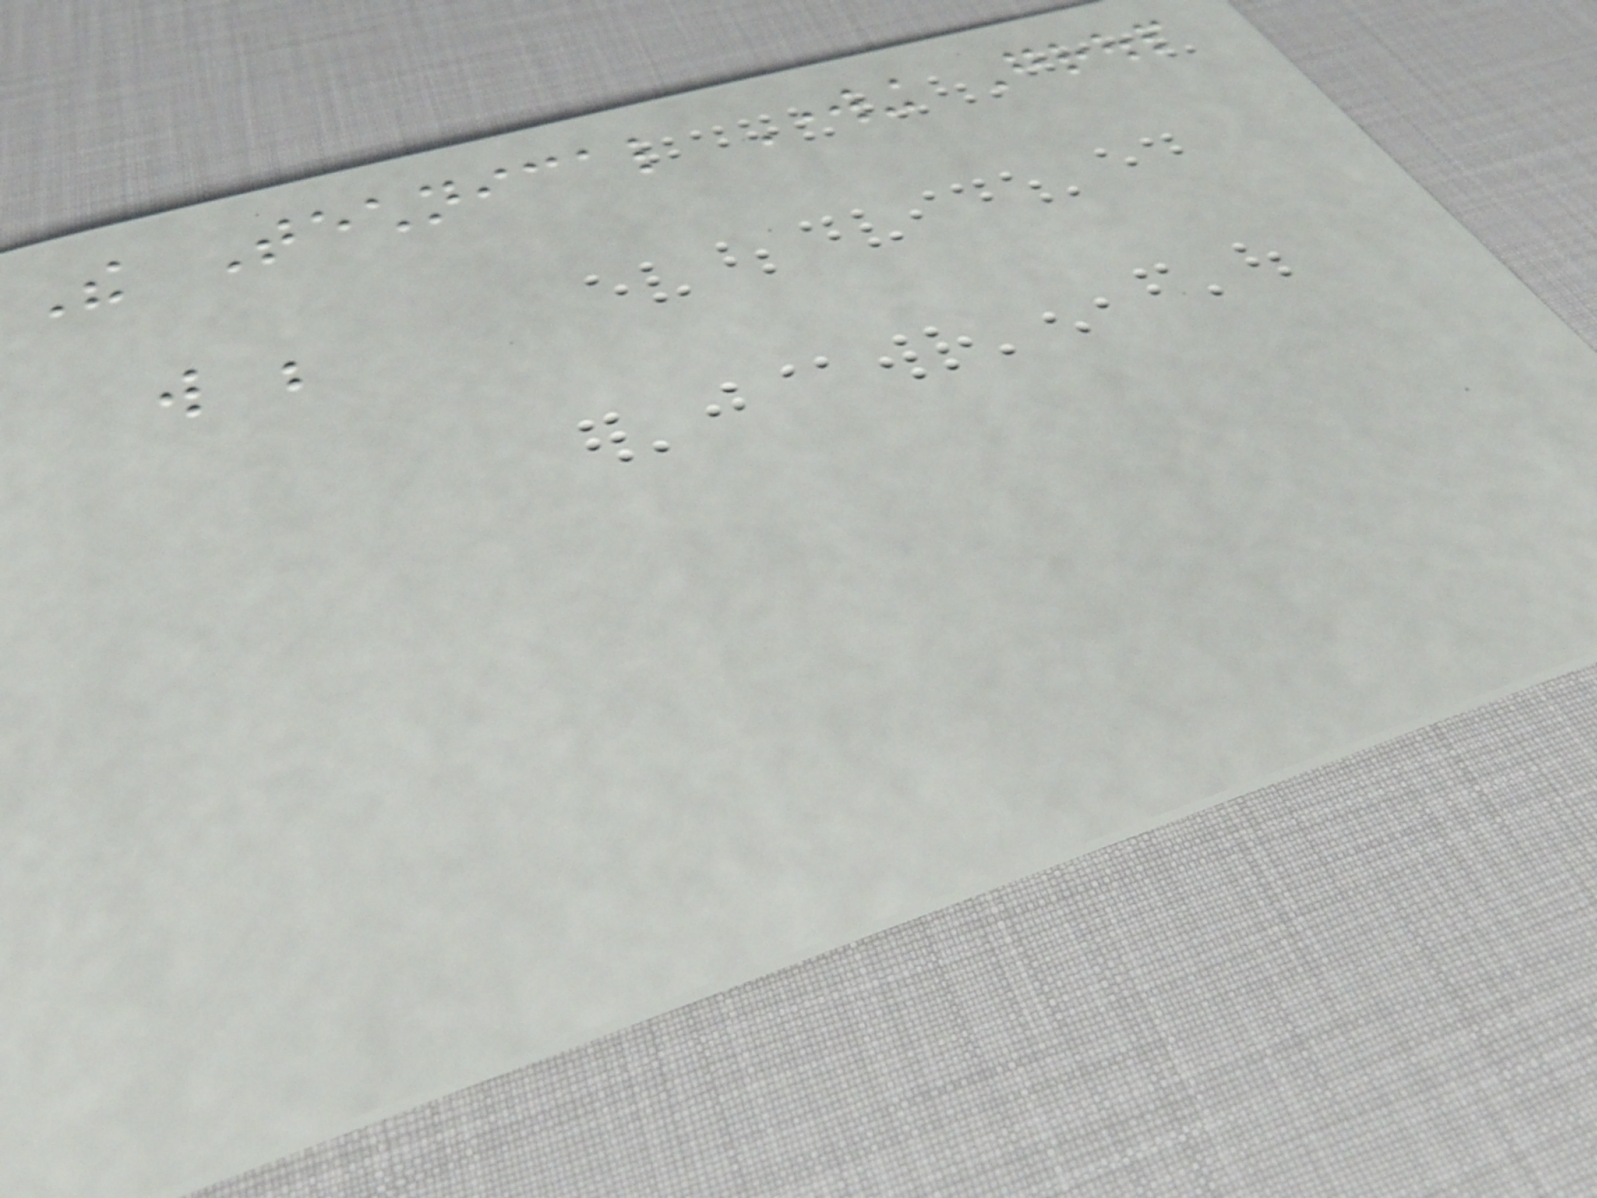The Technical Working Group
will be
